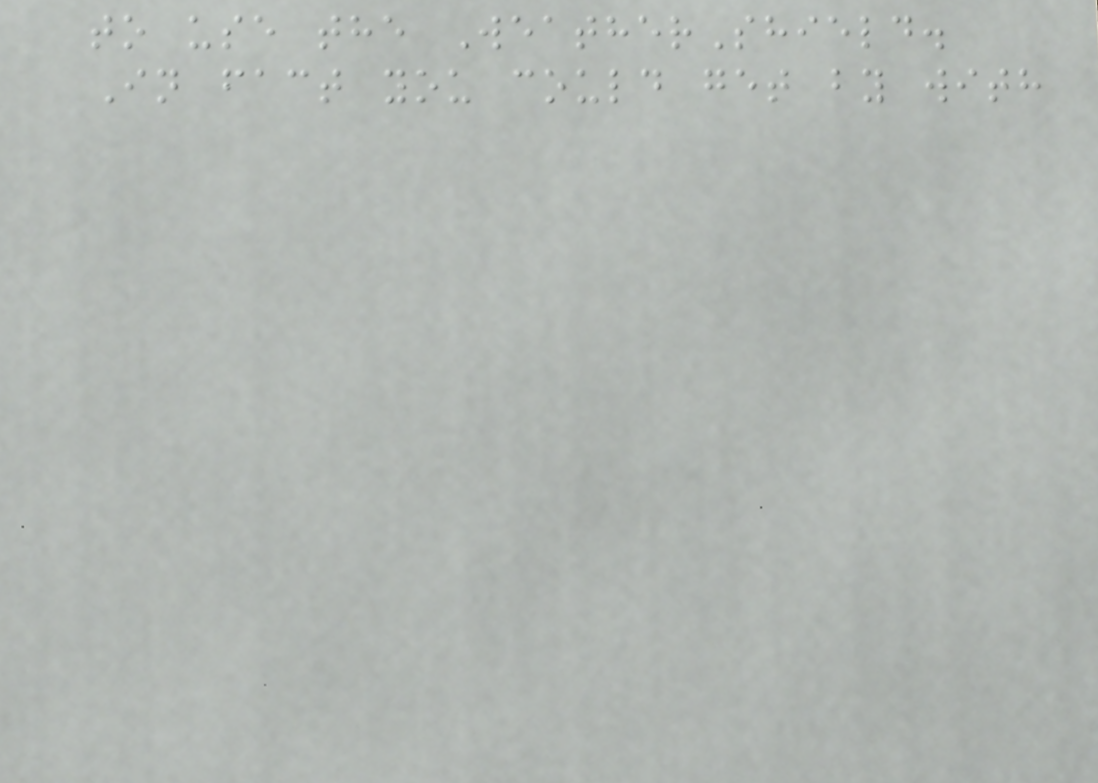to use the WeatherShield.
In fact you could get by with
